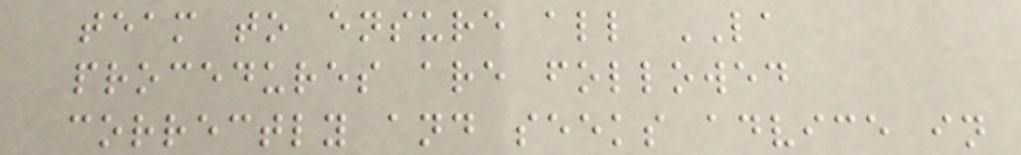team to ensure all LA
procedures are followed
correctly and seeks advice in
